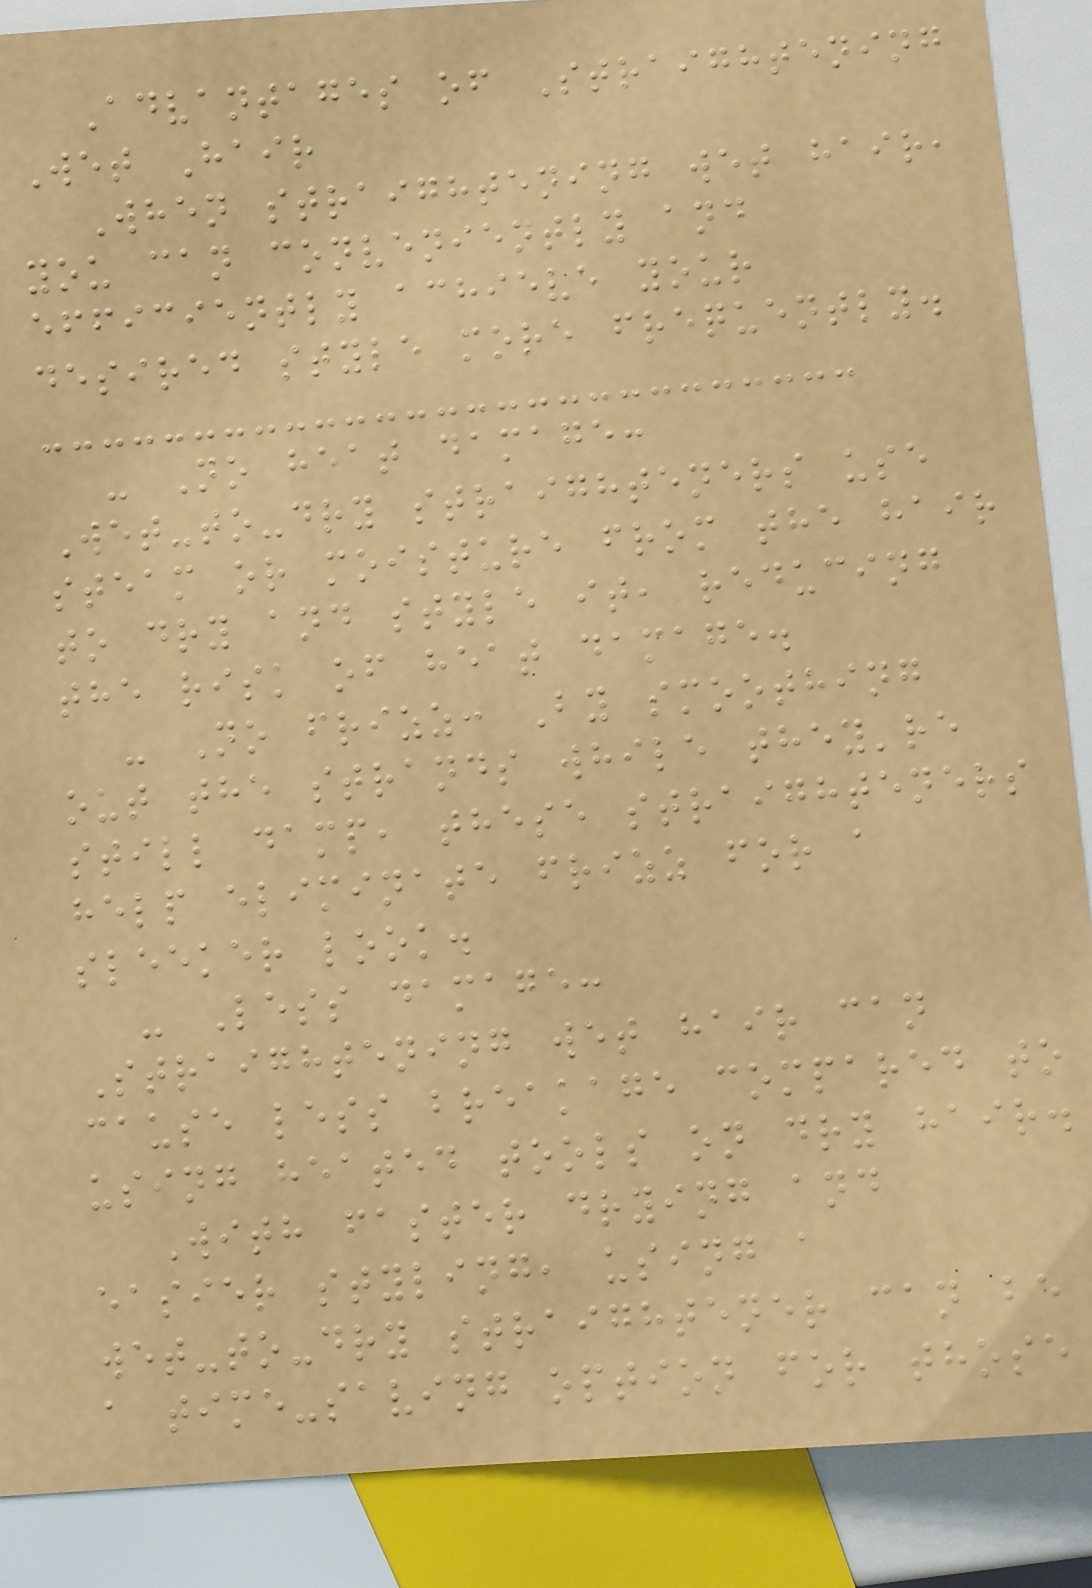Advantages of Straightening
Wet Hair
When straightening wet hair,
you can conveniently and
efficiently achieve your
desired style more frequently.
- No heat damage:
Wet-to-dry straighteners use
steam or moisture from the hair
to dry and style it, reducing
the risk of heat damage.
- No frizz: By smoothing
out the strands while they're
still damp, these straighteners
help eliminate frizz for a
sleeker look.
- Less damage:
Straightening wet hair can
cause less breakage compared to
using heated tools on dry hair.
With faster drying and
easier styling, using a
wet-to-dry straightener can be
a time-saving option for those
